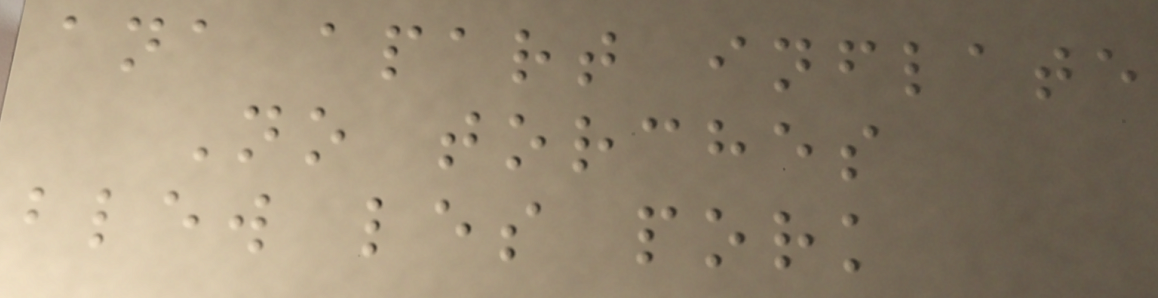ana apart inflate
No torches
blew les pork
